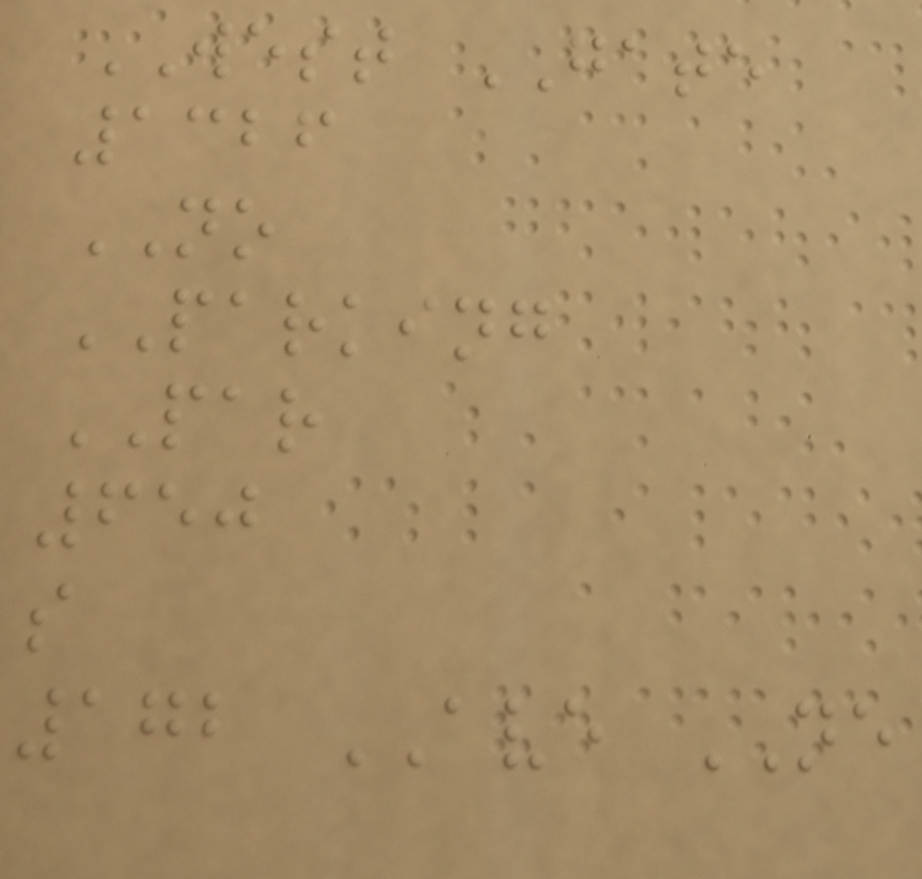WEST GATE
1326
NO
PARKING
PAR
650
s
172 AVE NE
